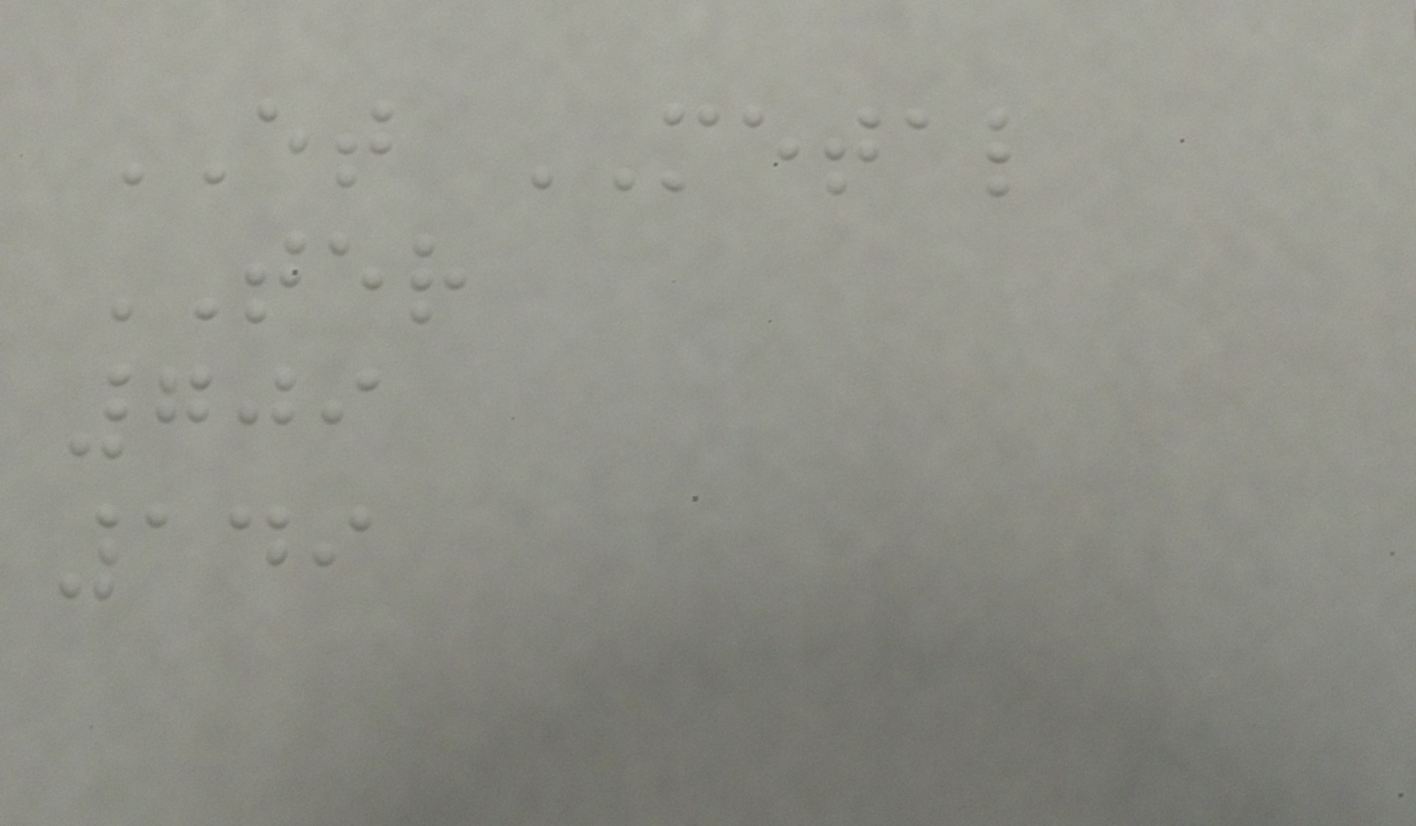ET METAL
TER
709
149
